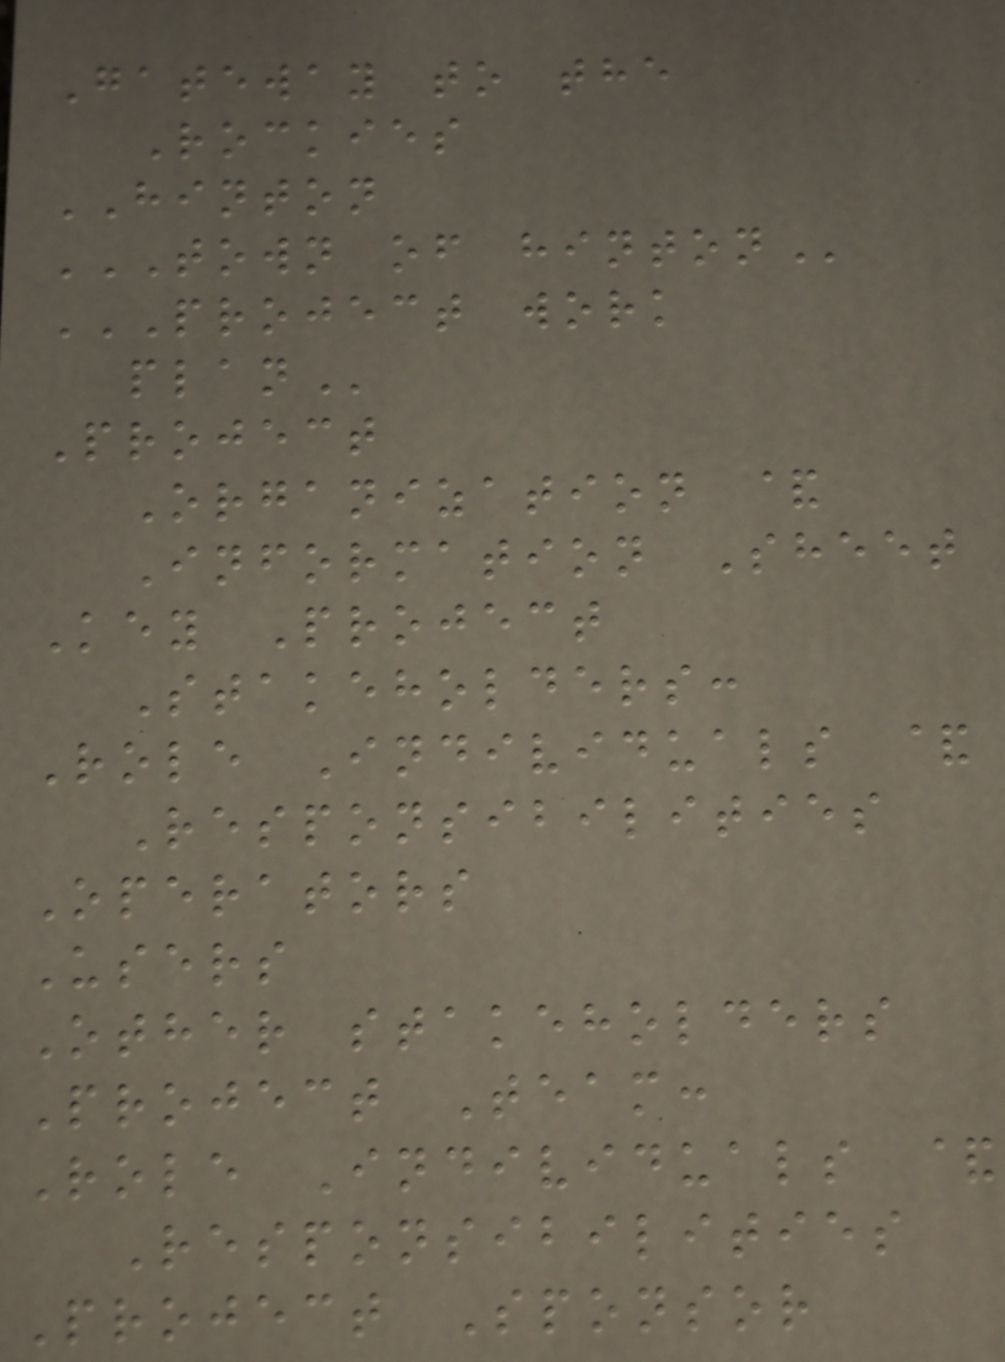Gateway to the
Rockies
HINTON
TOWN OF HINTON
PROJECT WORK
PLAN
Project
Organization &
Information Sheet
Key Project
Stakeholders:
Role Individuals &
Responsibilities
Operators
Users
Other stakeholders
Project Team:
Role Individuals &
Responsibilities
Project Sponsor
